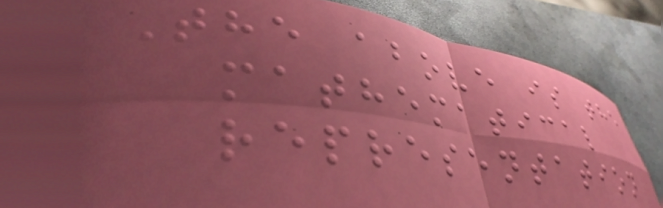The above is the
mathematical
representation
